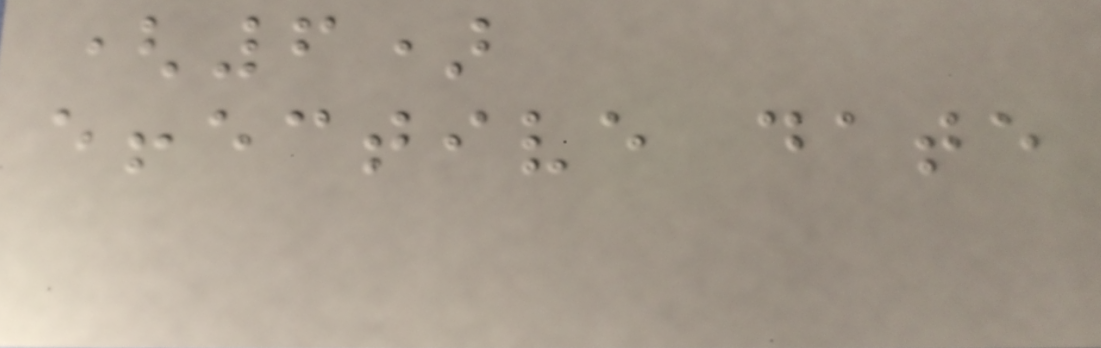(6)
effective date
